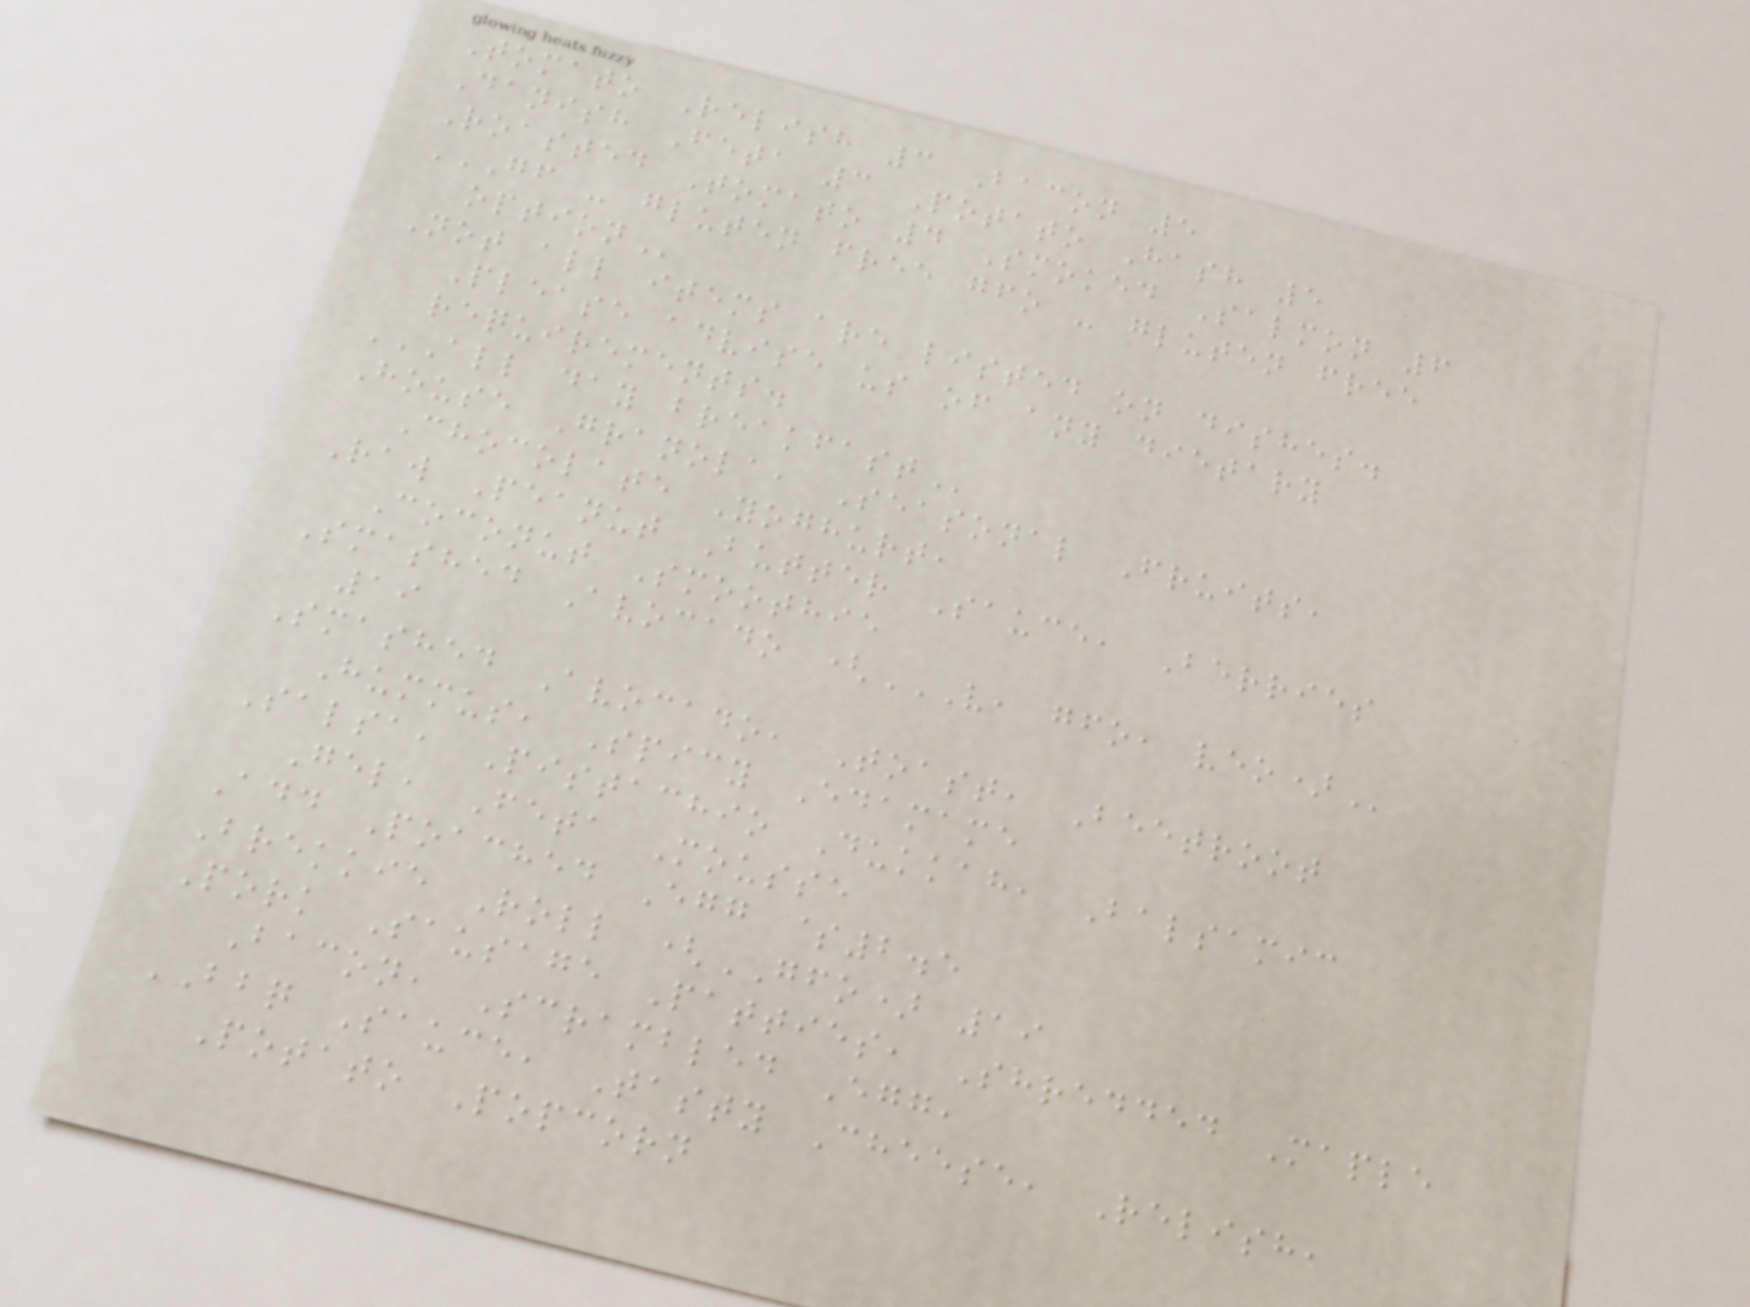Tomato Relish 3 Bacon 5
Danish Feta 3 Potato Hash 5
Roasted Tomato 4 Smoked Salmon 6
GF - GLUTEN FREE GFO - GLUTEN FREE
OPTION
Not all items are listed on dishes.
Please advise us of any dietary
requirements.
ALL DAY BREAKFAST
House Granola, Seasonal Fruits,
Chocolate Yoghurt,
Raw Peanut Butter Sauce, Berries
Coconut Smoothie
Smashed Avocado (V, GFO, VEO)
19
Smashed Avocado, Toast, Beetroot
Hummus, Spicy Edamame
Salsa, Pistachio Dukkah, Balsamic
Gel, Feta Mousse
Add Poached Egg $2.5
Brekkie Roll (GFO) 19
Pork Sausage Patties, Shredded Maple
Bacon, Scrambled Egg,
BBQ Sauce, Tasty Cheese, Relish,
Potato Popcorn
